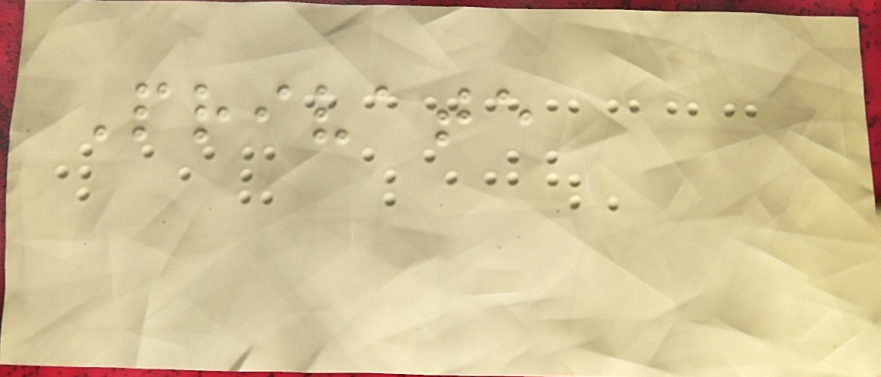Private
